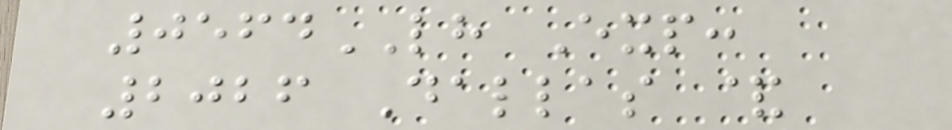0564LH Exp:
2026 Dallas &
